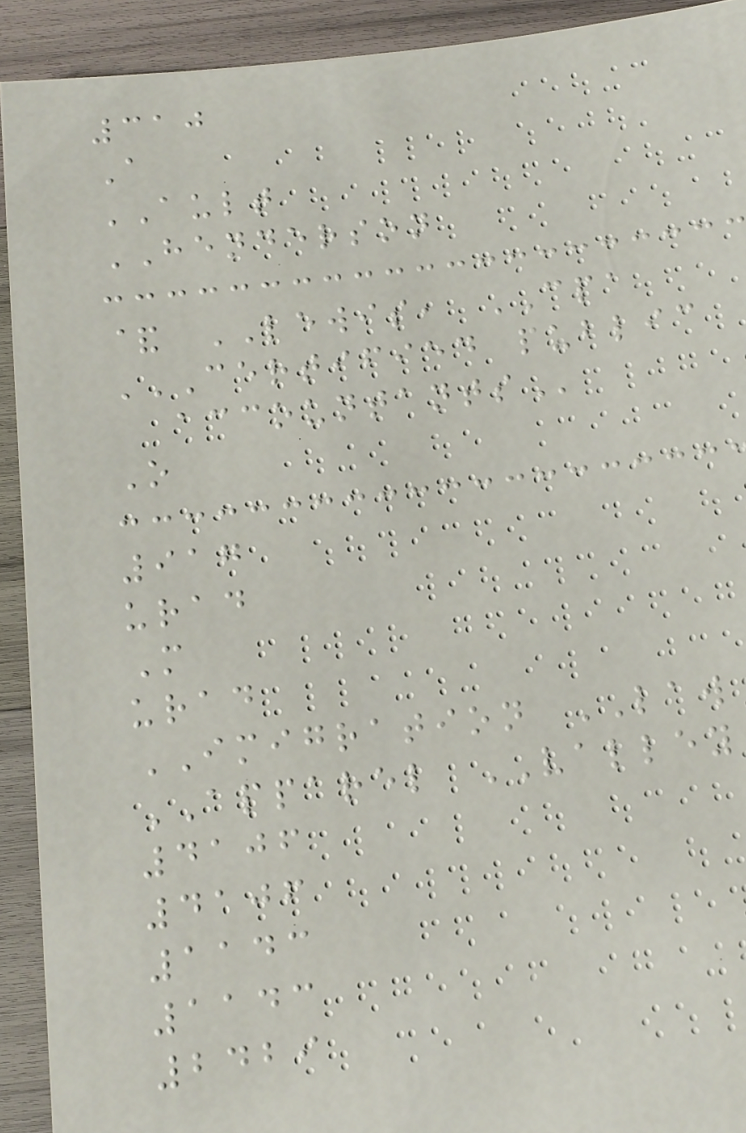310
A
AULT
HENDERSON
& LEWIS, CPA
CERTIFIED PUBLIC
ACCOUNTANTS
O
917
urad
M
urad
IMIGRATION LAW
APPAREL VALLEY
4106
4106
1143
1143
2429
